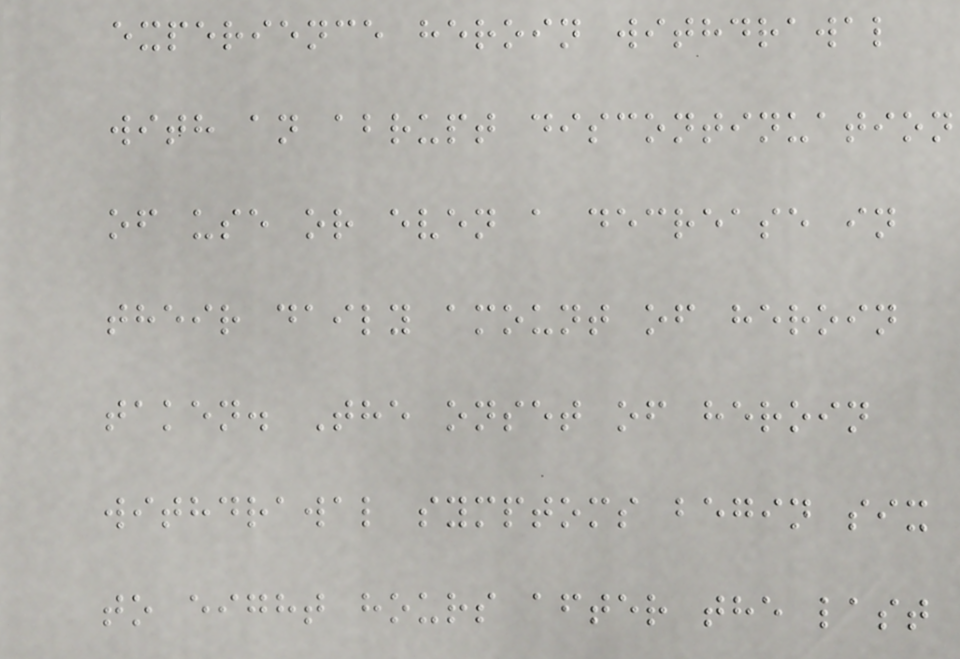experience heroin withdrawal
with an abrupt discontinuation
of use or even a decrease in
their daily amount of heroin
taken. The onset of heroin
withdrawal symptoms begin six
to eight hours after the last
